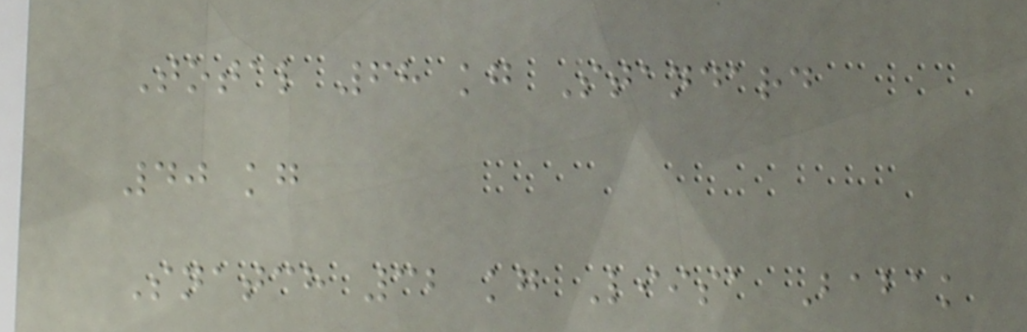Total 68 kg Standard
40 kg
Snatch 32 kg Liisa Babak
